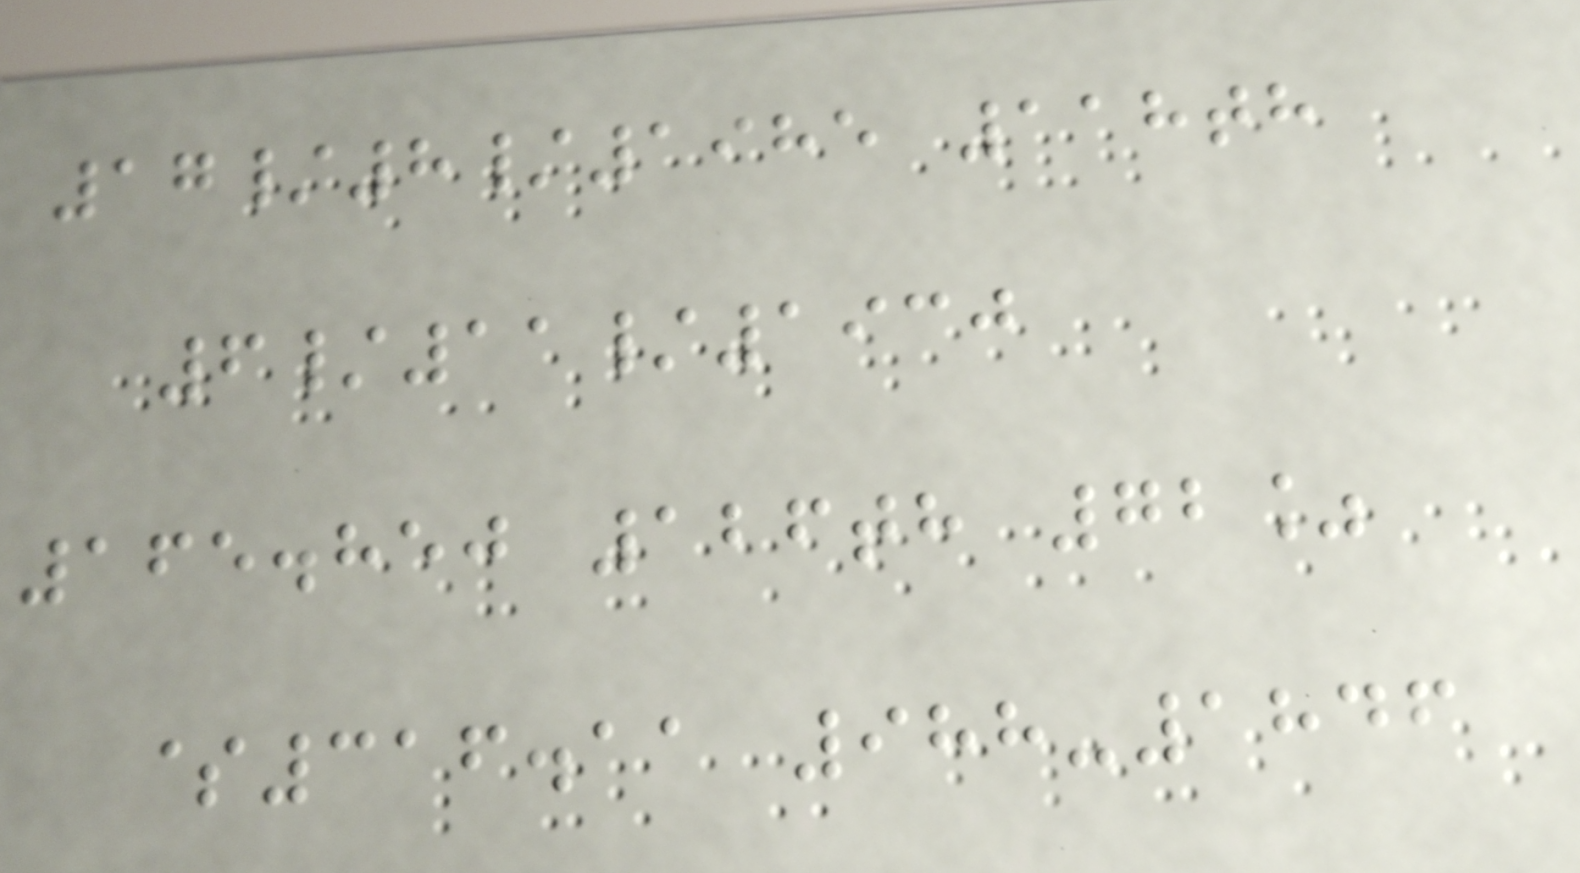17/8/1985 118th
6/11/1930
165.850 126th 72%
$316.11 988-1846
